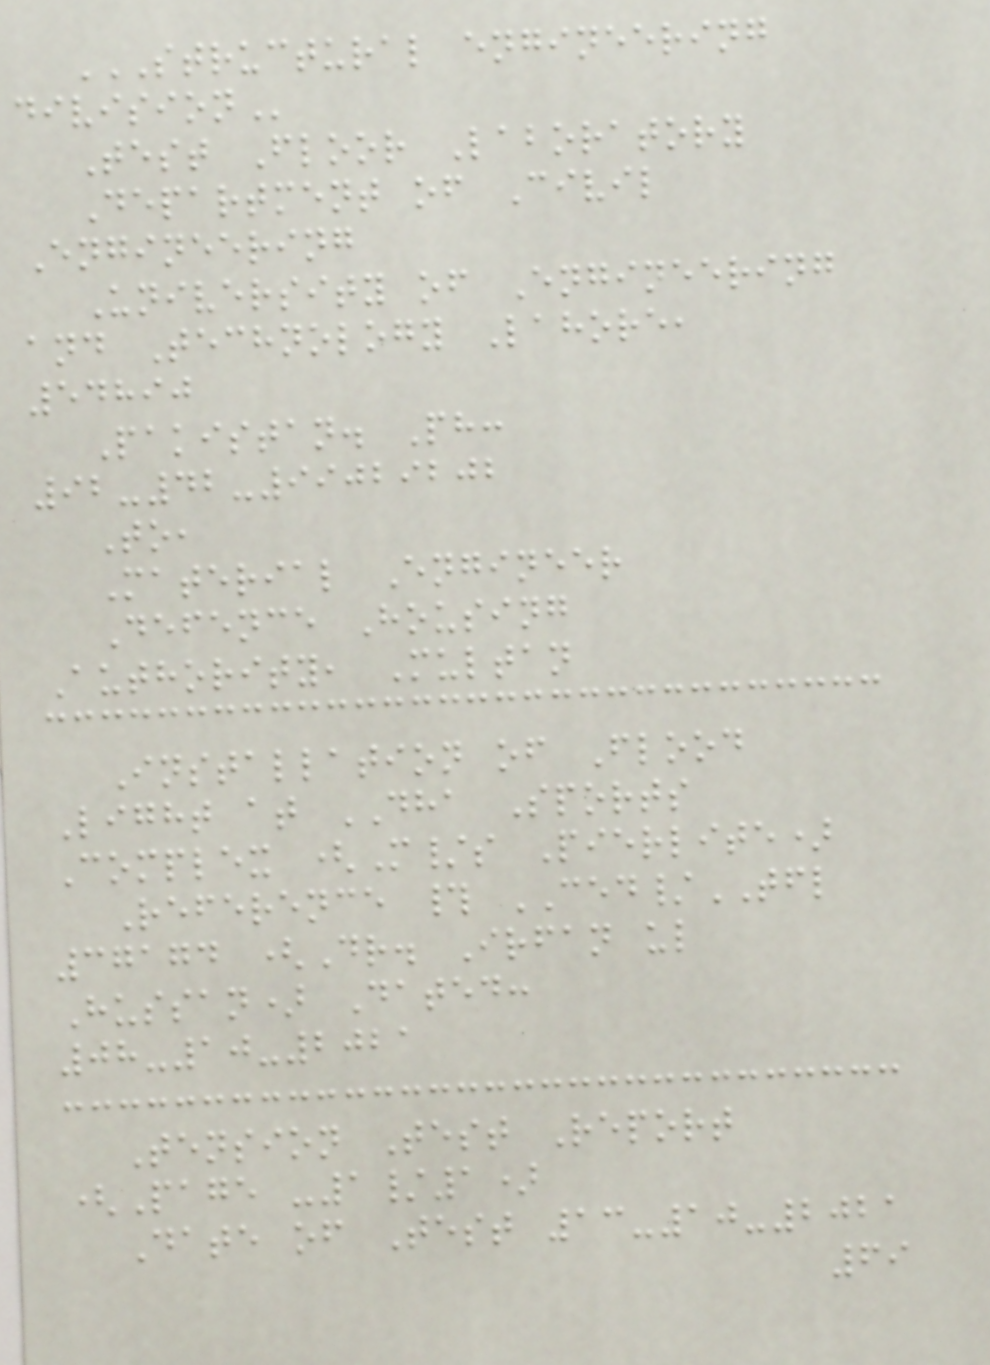STRUCTURAL ENGINEERING
DIVISION
Test Floor Laboratory
Department of Civil
Engineering
University of Engineering
and Technology Lahore,
54890
Pakistan. Ph:
92-42-99029202
To,
Material Engineer
Defence Housing
Authority, Multan
Installation of Flood
Light at DHA Sports
Complex (M/s Pierlite)
Reference # CED/TFL
37174 (Dr. Irfan ul
Hussan) Dated:
08-10-2021
Tension Test Report
(Page -1/1)
Date of Test 13-10-2021
69
